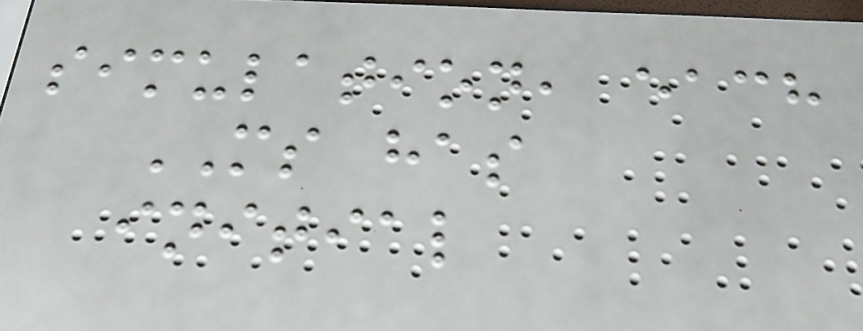simulation, each
MS has
initial
